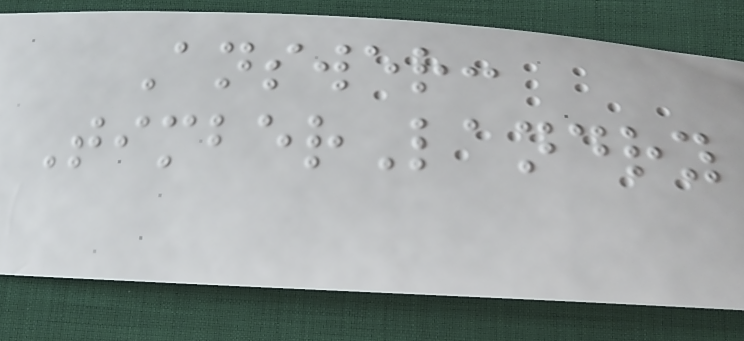Answer:
TimberLandry
